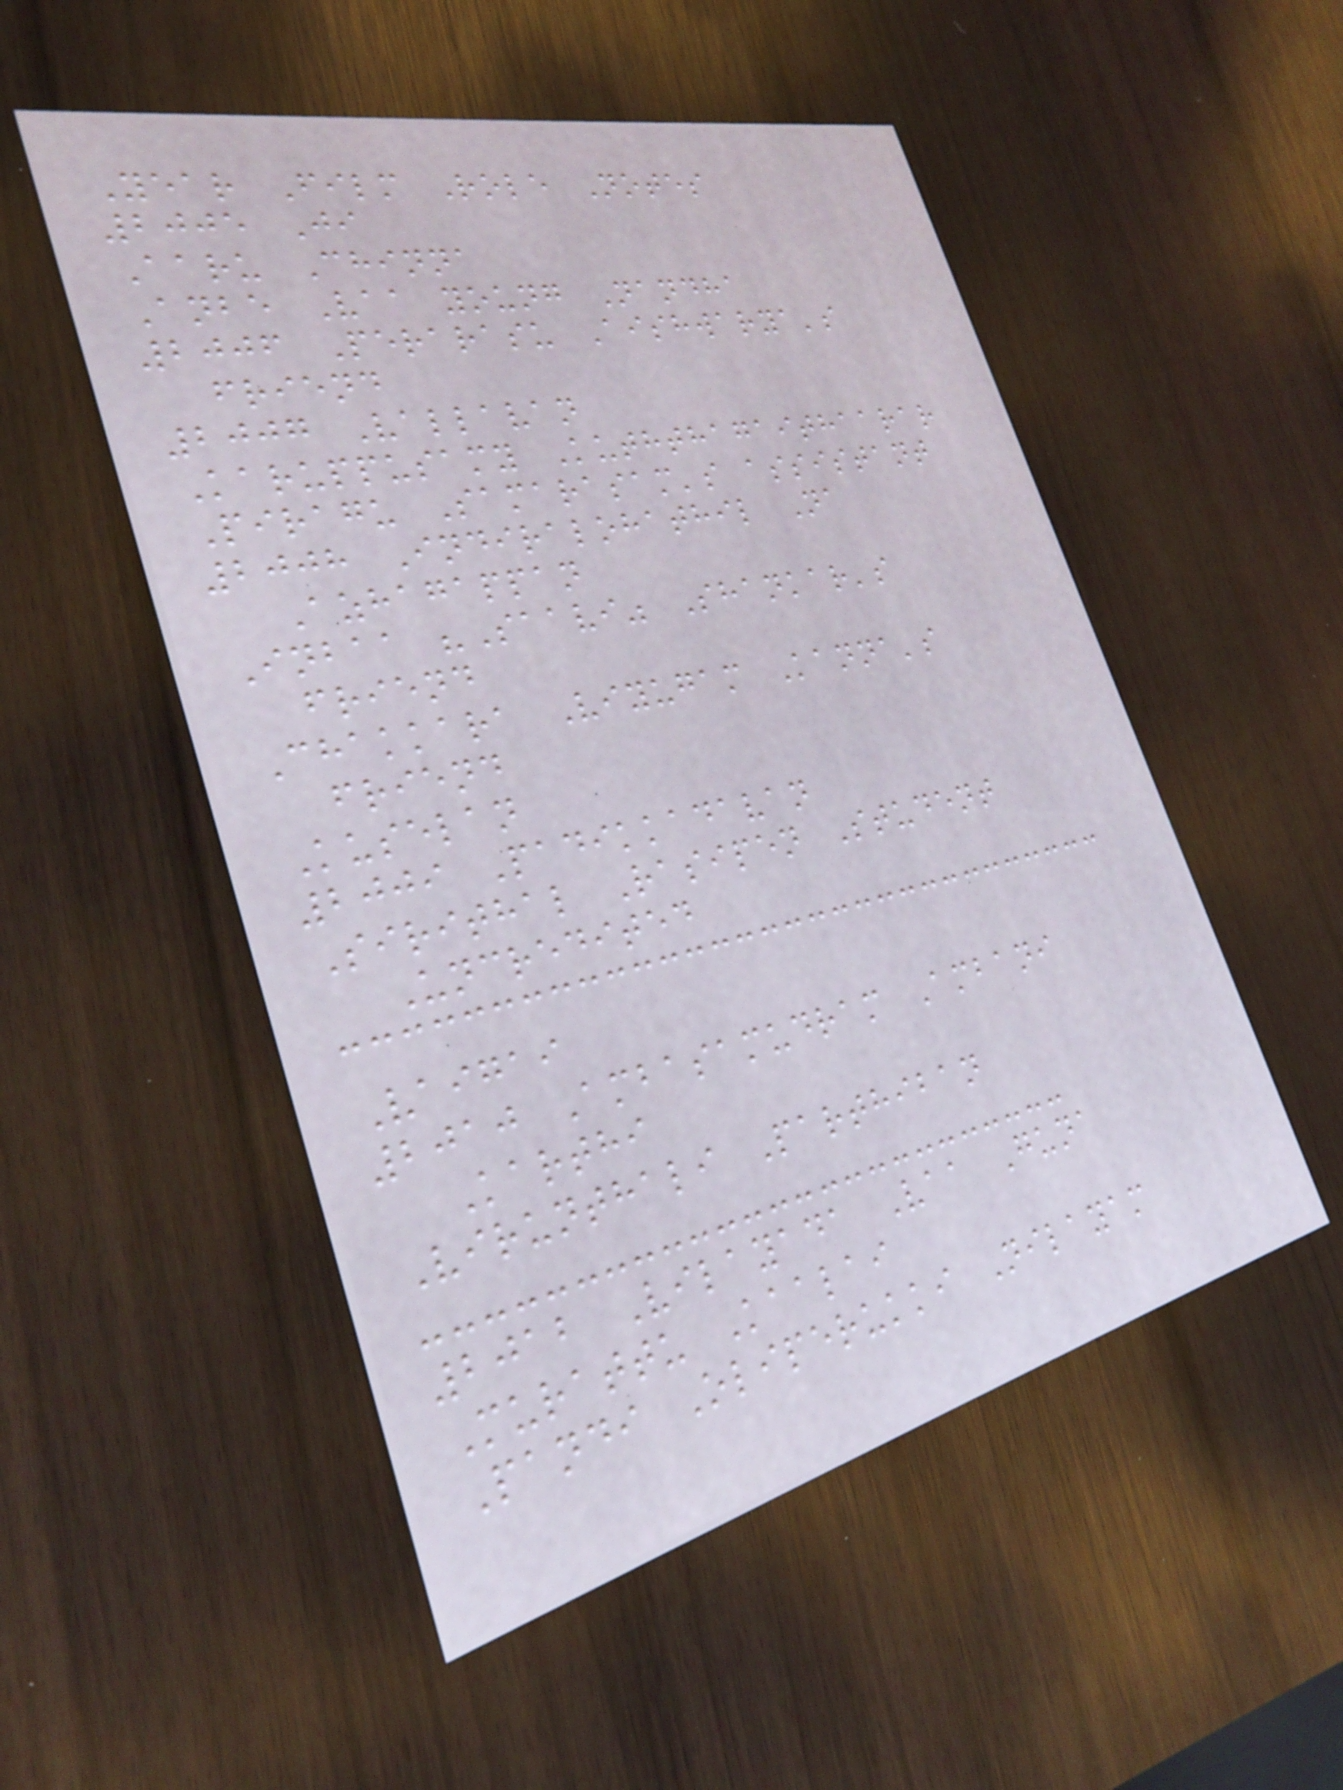Year Film Role Notes
2005 Ji
Aaru Chinna
Anbe Vaa young Nandha
2006 Perarasu Aishwarya's
friend
2007 Vallavan
Karuppusamy Kuththagaithaarar
Piragu Samarasam's assistant
2008 Indiralohathil Na
Azhagappan
Inbaa "Saavi" Shankar's
friend
Chakkara Viyugam Kanna's
friend
Kuselan
2009 Padikkadavan
Sirithal Rasipen Student
Uncredited
Vaigai
2010 Ambasamudram Ambani
Karthi
Virunthali Parthiban
2012 Vilayada Vaa Guna
Murattu Kaalai
Pandi Oliperukki Nilayam
